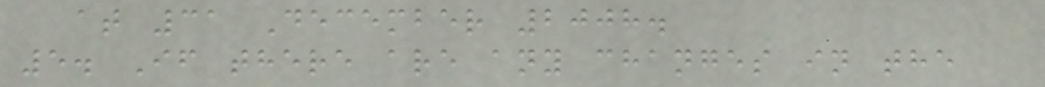at 31 December 2008.
5. If there are any changes in the
